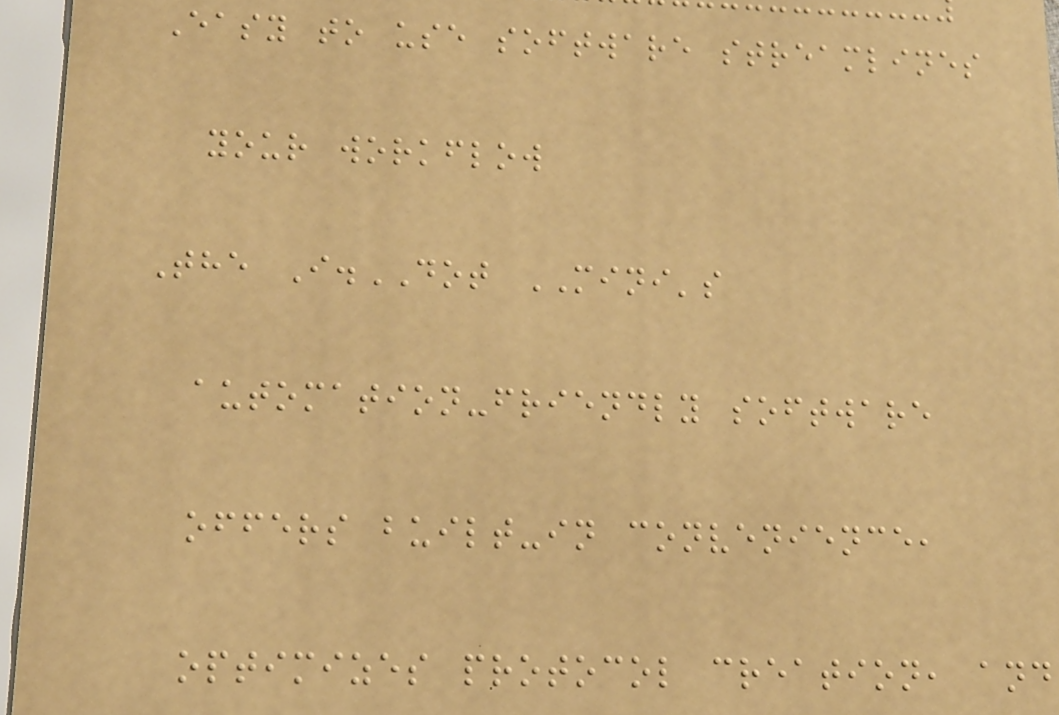Easy to use software streamlines
your workflow
The I.DOT MINI's
automation-friendly software
offers built-in convenience,
optimizes protocol creation, and
